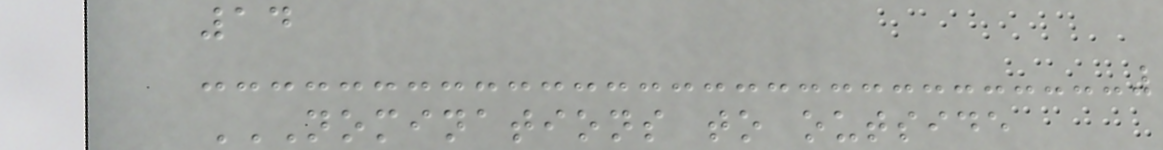14
NOMINATIONS TO OUTSIDE
